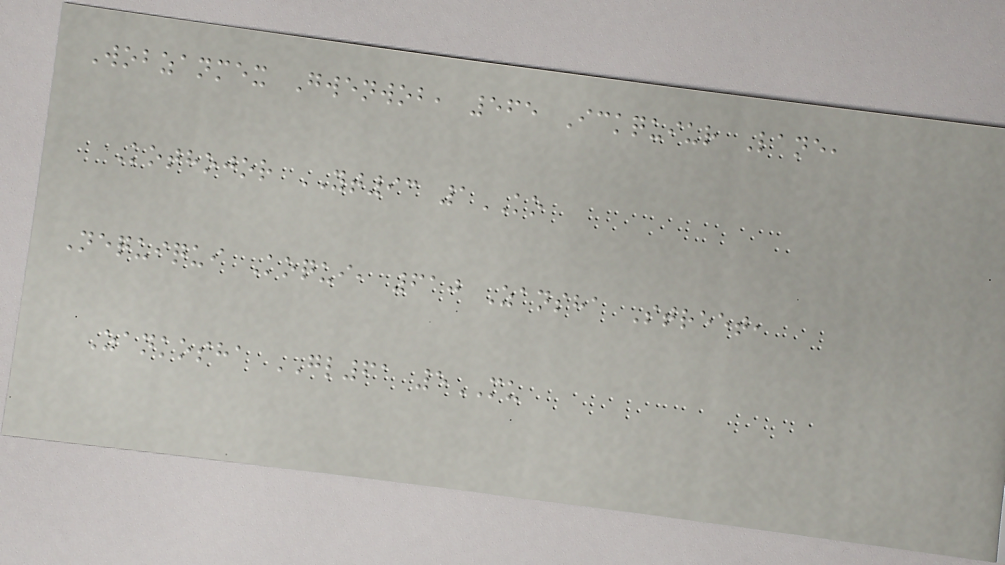Wobzanmex Gwenwob, 565 Ickquiur Lane,
Kothojor YT93 1KO
Nequiqui Koqui, 610 Zansha Street,
Zankosha GL61 5MU
